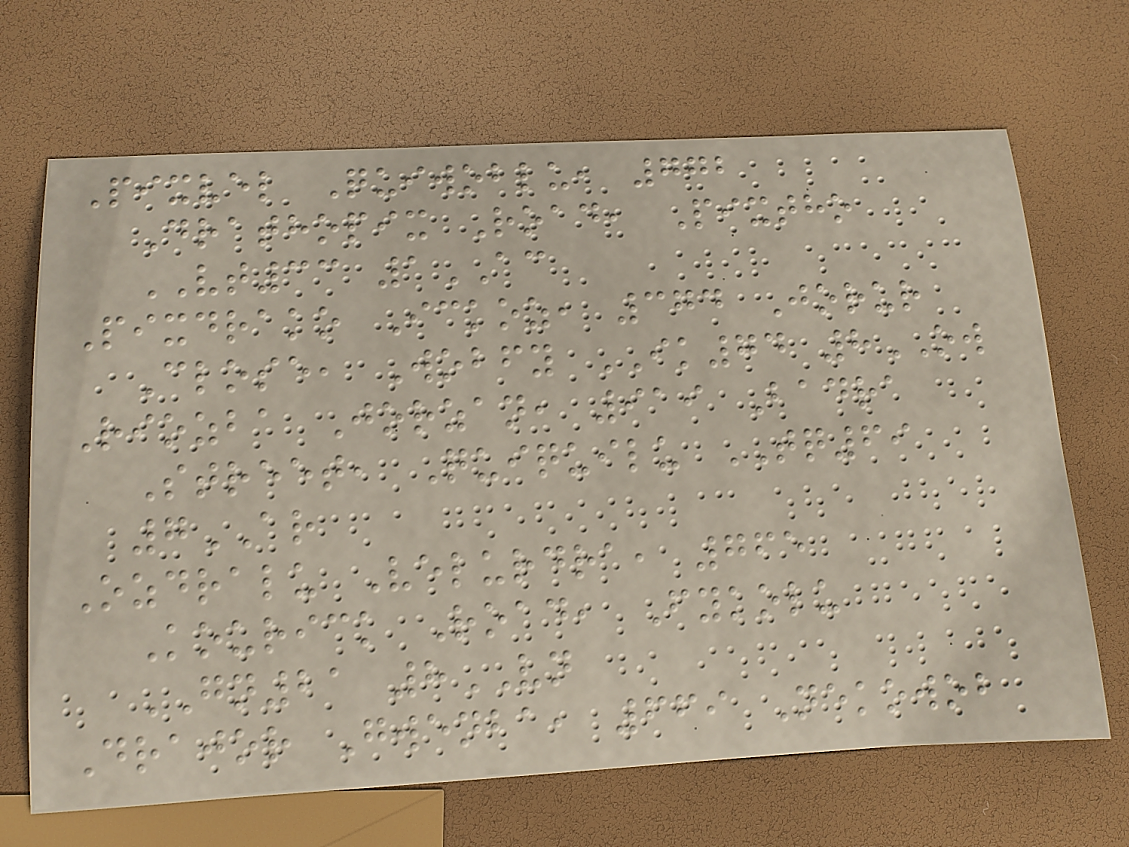Pixvel Quiwoblu, 772
Drathopix Road, Pixtho
VT33 1AC
Pixdrako Ickoz, 374 Jorur
Close, Wobfy IK74 8OW
Riozba Jorzan, 919 Badra
Street, Quiquilu TQ69
7AR
Ozdralu Velurdra, 765
Kourick Road, Fykolu
GN21 8VN
Drajor Gwenba, 669 Nekowob
